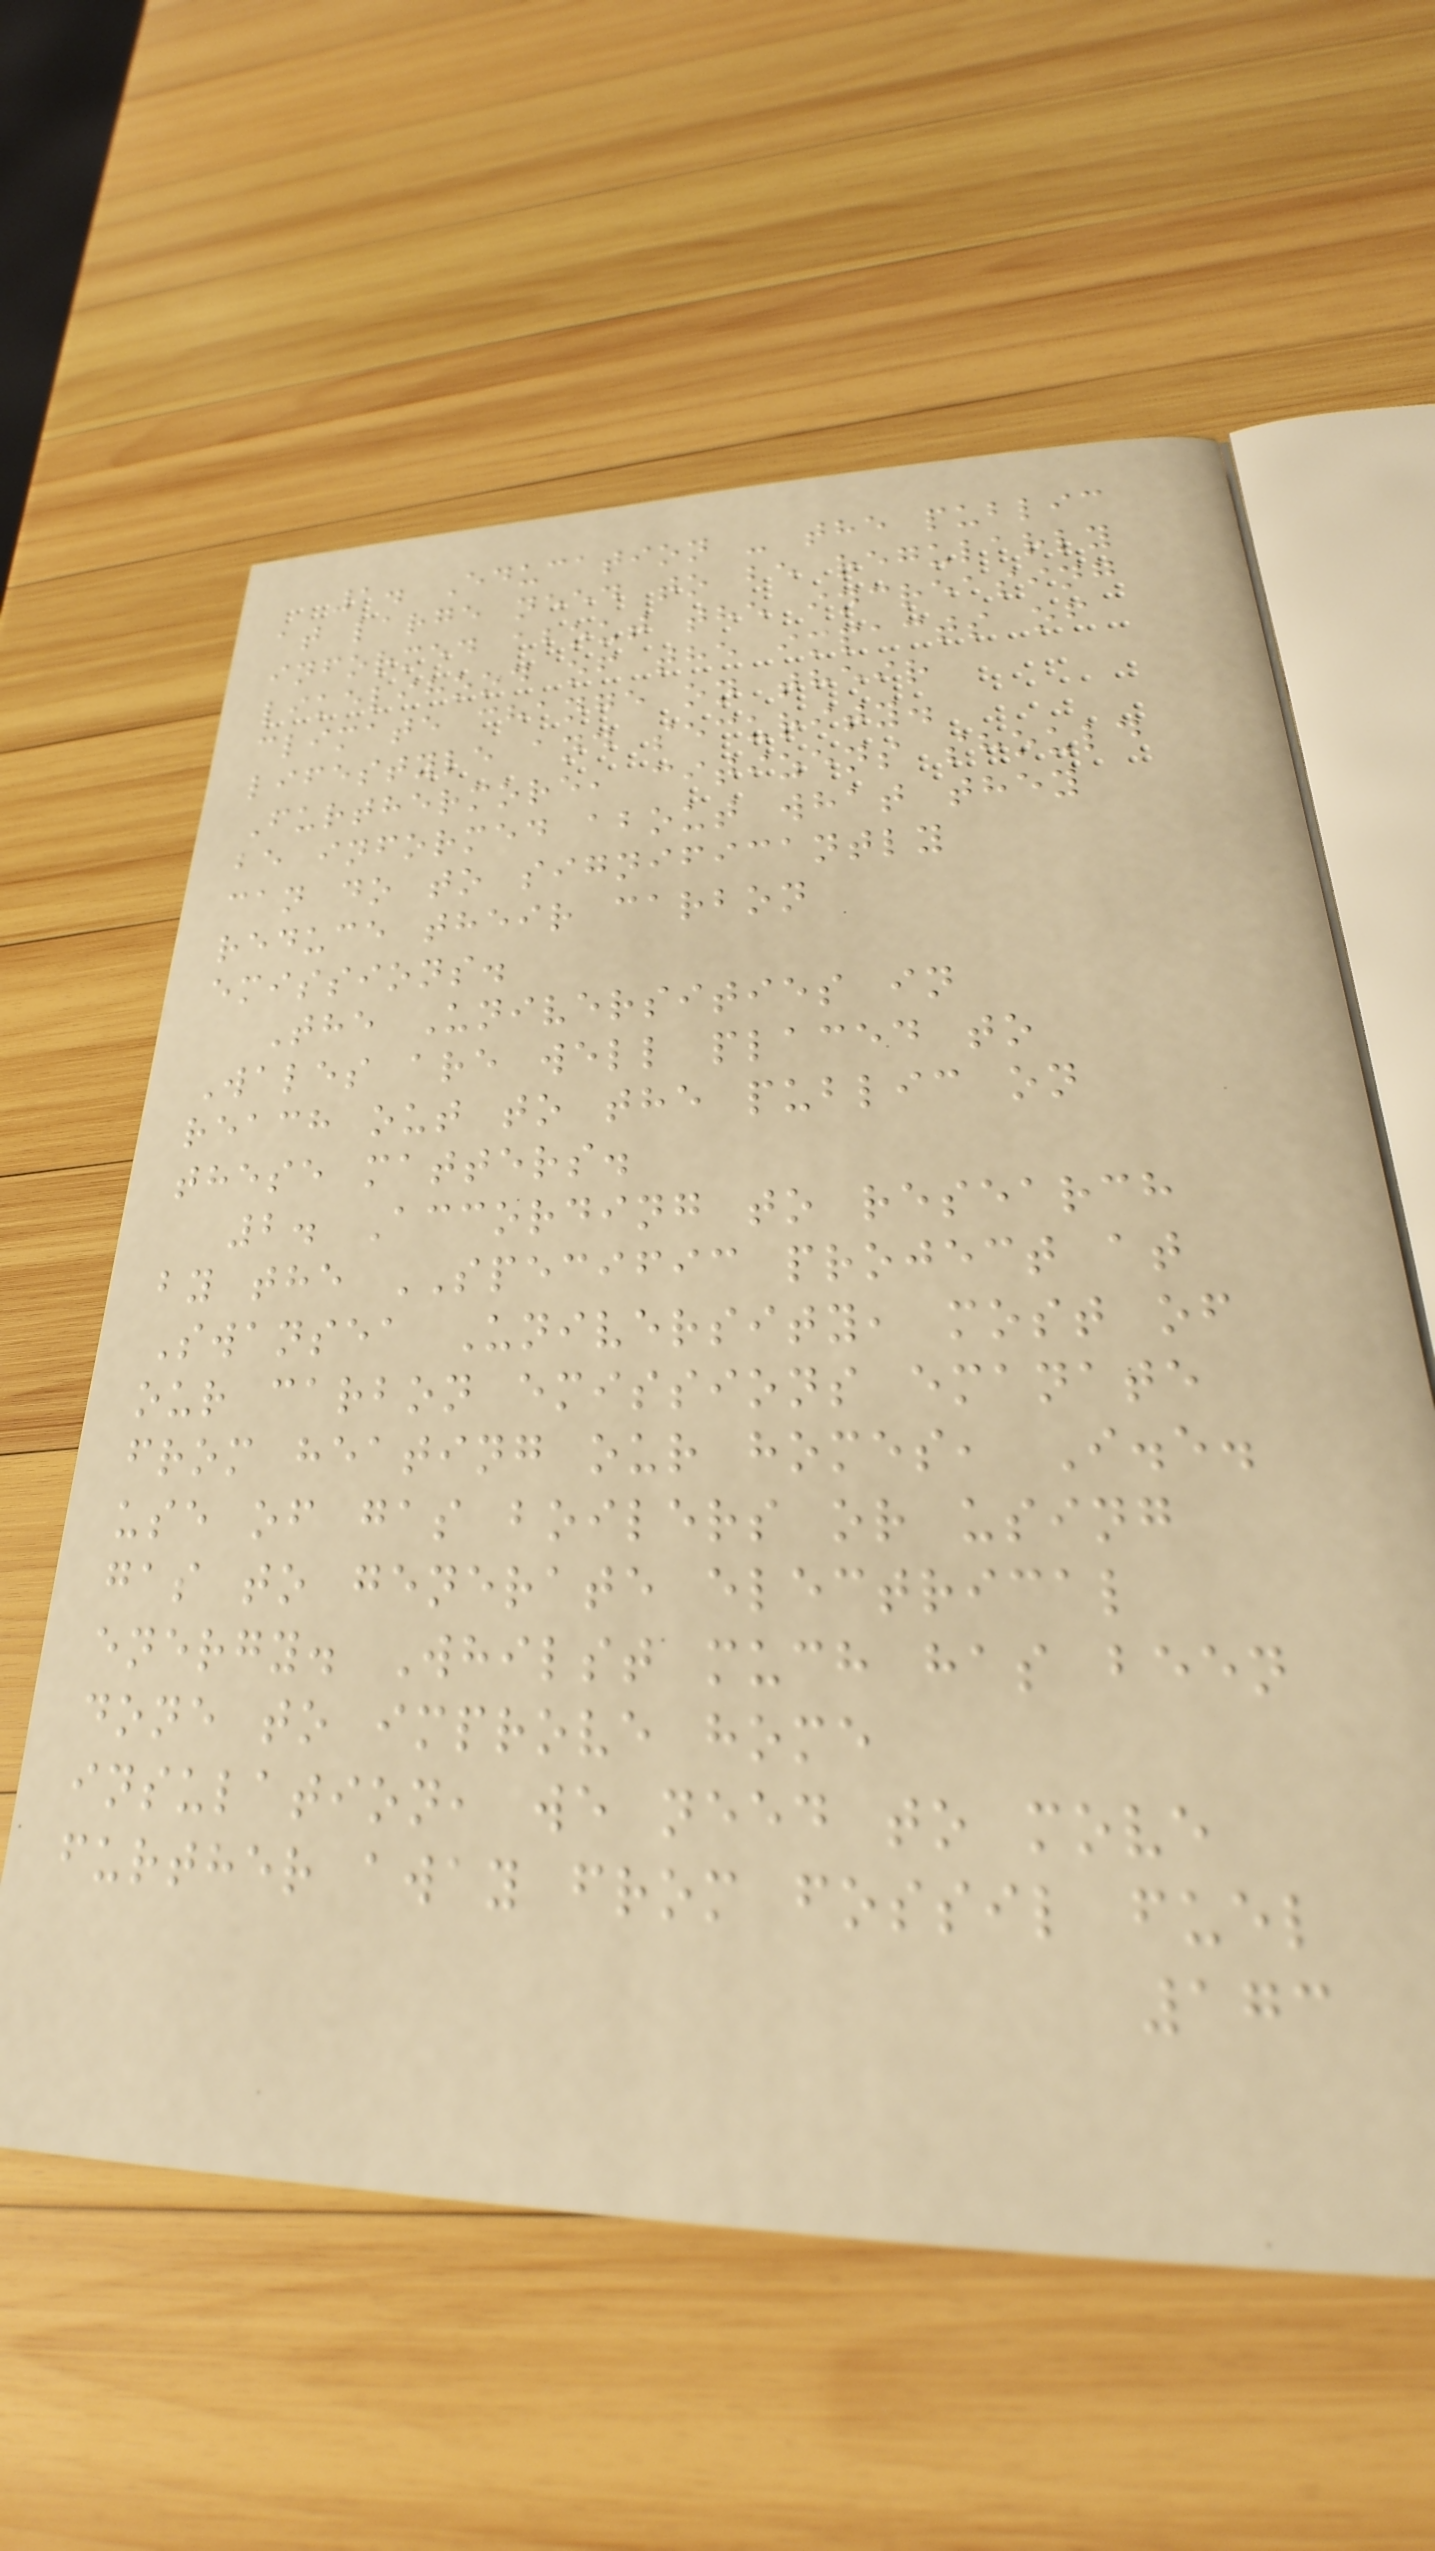1. Education - the public
at large need to be regularly
informed about the increasing
likelihood of the impacts of
climate change on their
lifestyle and security.
Furthermore, citizens should
be informed about what they
can do to significantly
reduce their carbon
emissions.
The Universities in
Wales are well placed to
reach out to the public on
these matters.
2. According to research
by the SPECIFIC project at
Swansea University, most of
our carbon emissions emanate
from heating our homes, I.e.
use of gas boilers or using
gas to generate electrical
energy. Whilst much has been
done to improve home
insulation, we need to move
further away from fossil fuel
173
